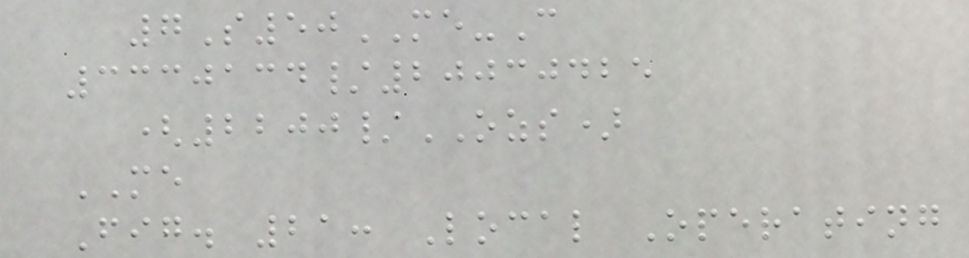7S50ME-C
3330134/20030425
(2200/OZS)
ME
Fig. 21: Local Operating
